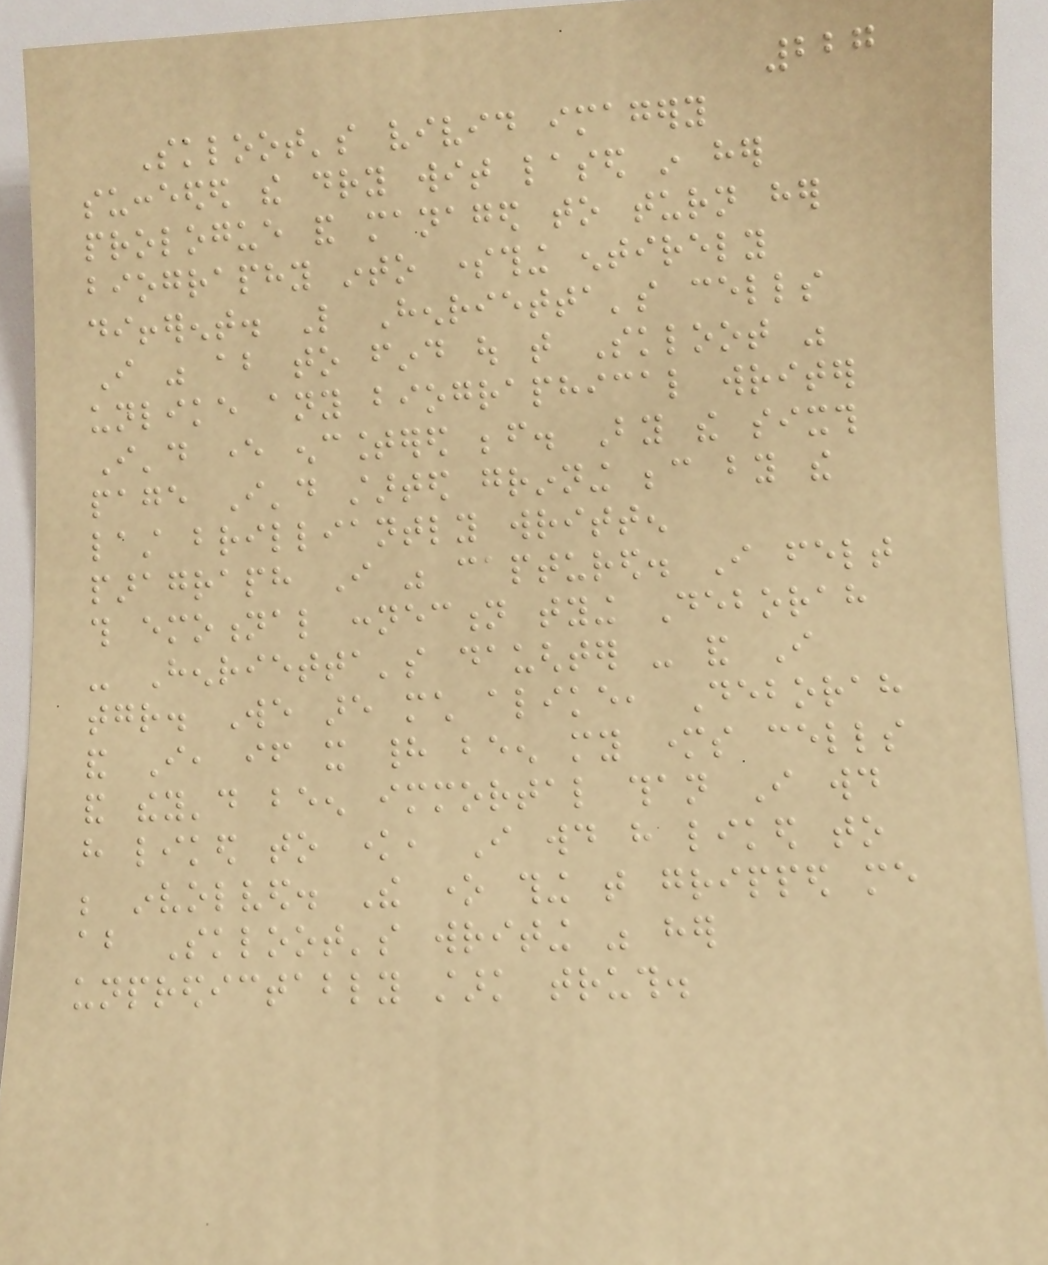227
Skloot's vivid imagery
succeeded the dry wit lased in her
prologue and managed to turn her
biography into something entirely
different. Like Henrietta's cells
I was about to find out that Skloot was
unlike any biographical writer
I'd ever encountered before. By the sixth
page I'd started grinning because by the
last brilliantly written
paragraph I was captured. I felt
this emotional connection tying Deborah
- Henrietta's daughter - and I
together. We are much alike, Deborah
and I, if it had been my mothers cells
and they'd been immortal than I would
have liked to know, I would have liked to
be involved. The one thing that gripped me
about Skloot's writing was her
unpredictably stark truth.
